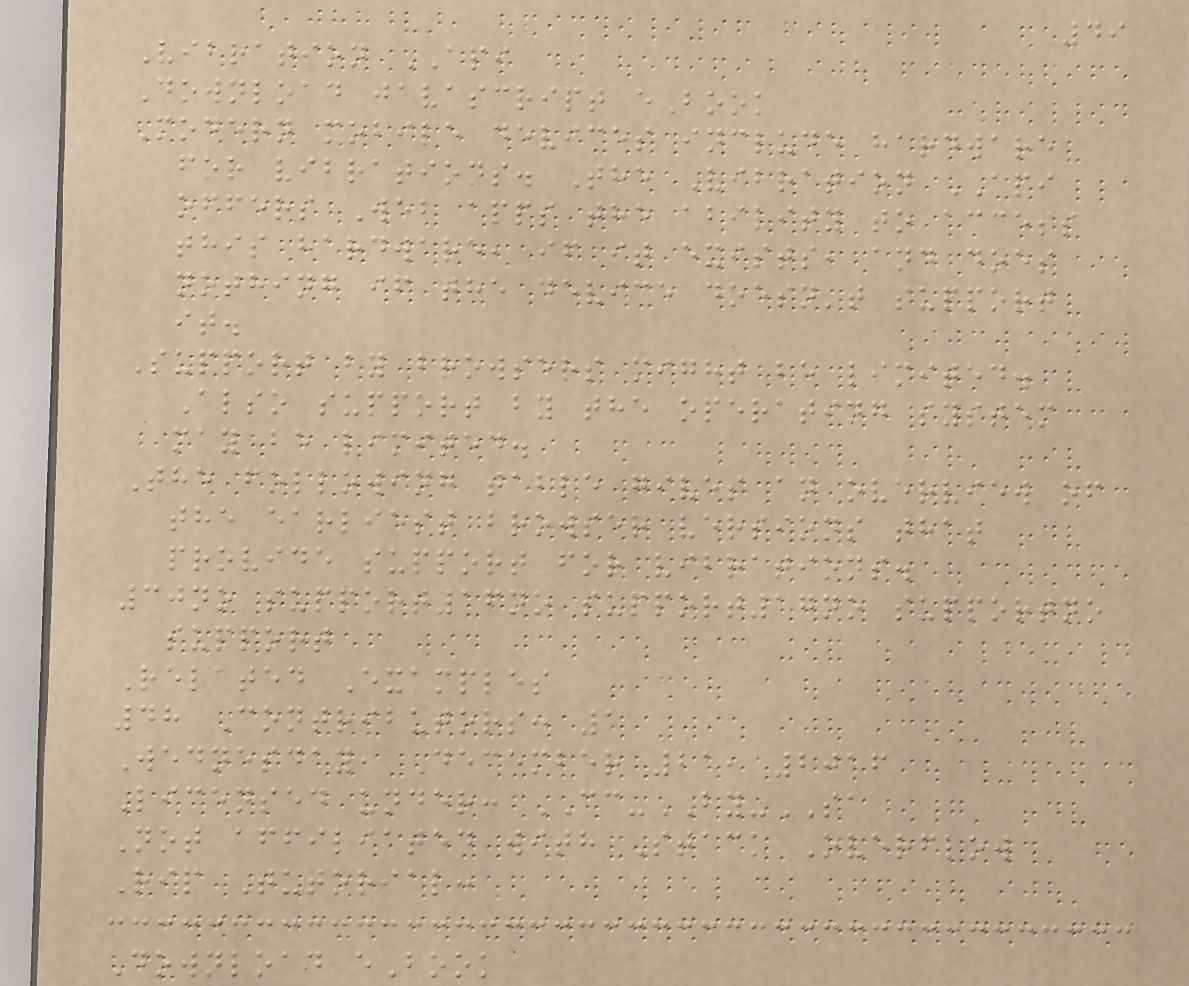49
Vibration API
Download javascript eBook
Modern mobile devices include hardware
for vibrations. The Vibration API
offers Web apps the ability to access
this hardware, if it exists, and does
nothing if the device doesn't support
it.
Support by browsers might be limited.
Also support by the operating system
may be limited.
The following table gives an overview of
the earliest browser versions that
provide support for vibrations.
30no support16no support17no supportno
support
Related Examples
48 Contributors: 1
Wednesday, December 21, 2016
Licensed under: CC-BY-SA
Not affiliated with Stack Overflow
Rip Tutorial:
Download eBook
